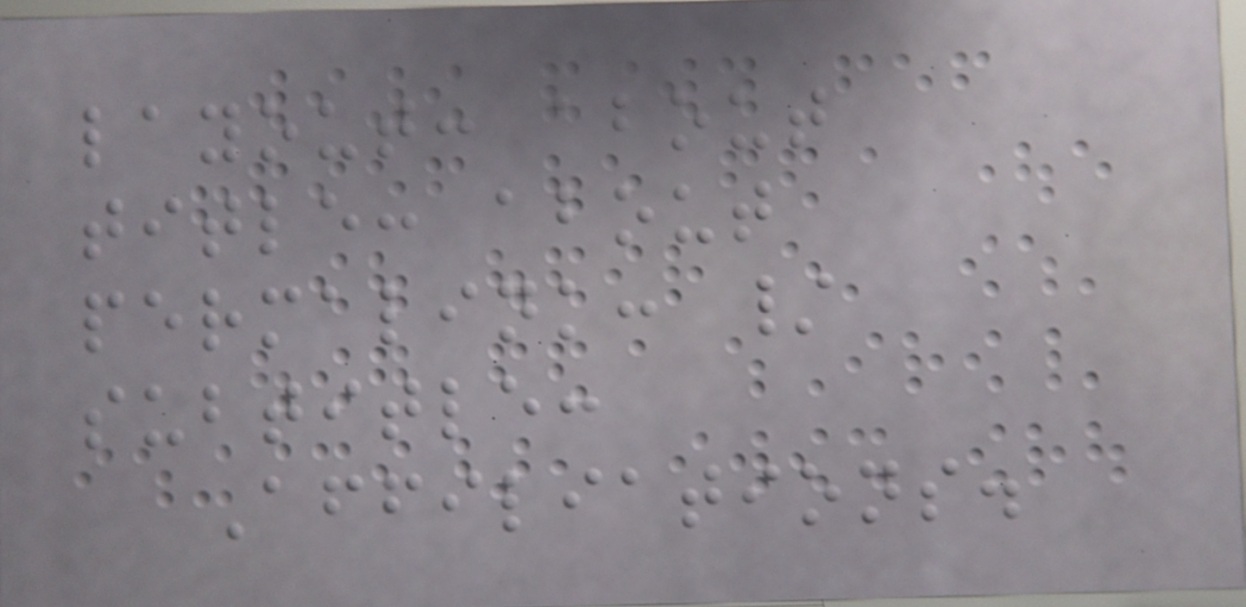layout: about
title: about
permalink: /
subtitle:
Affiliations.
